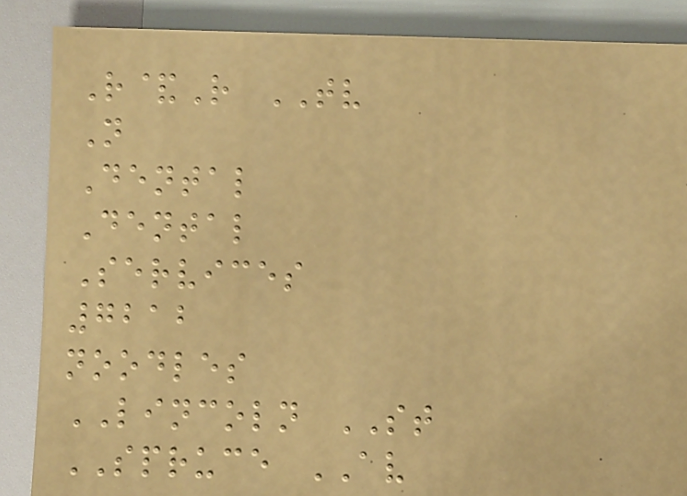R&R TV
N
Dental
Dental
Services
7212
noodles
LINCOLN ST
SPRUCE AV
